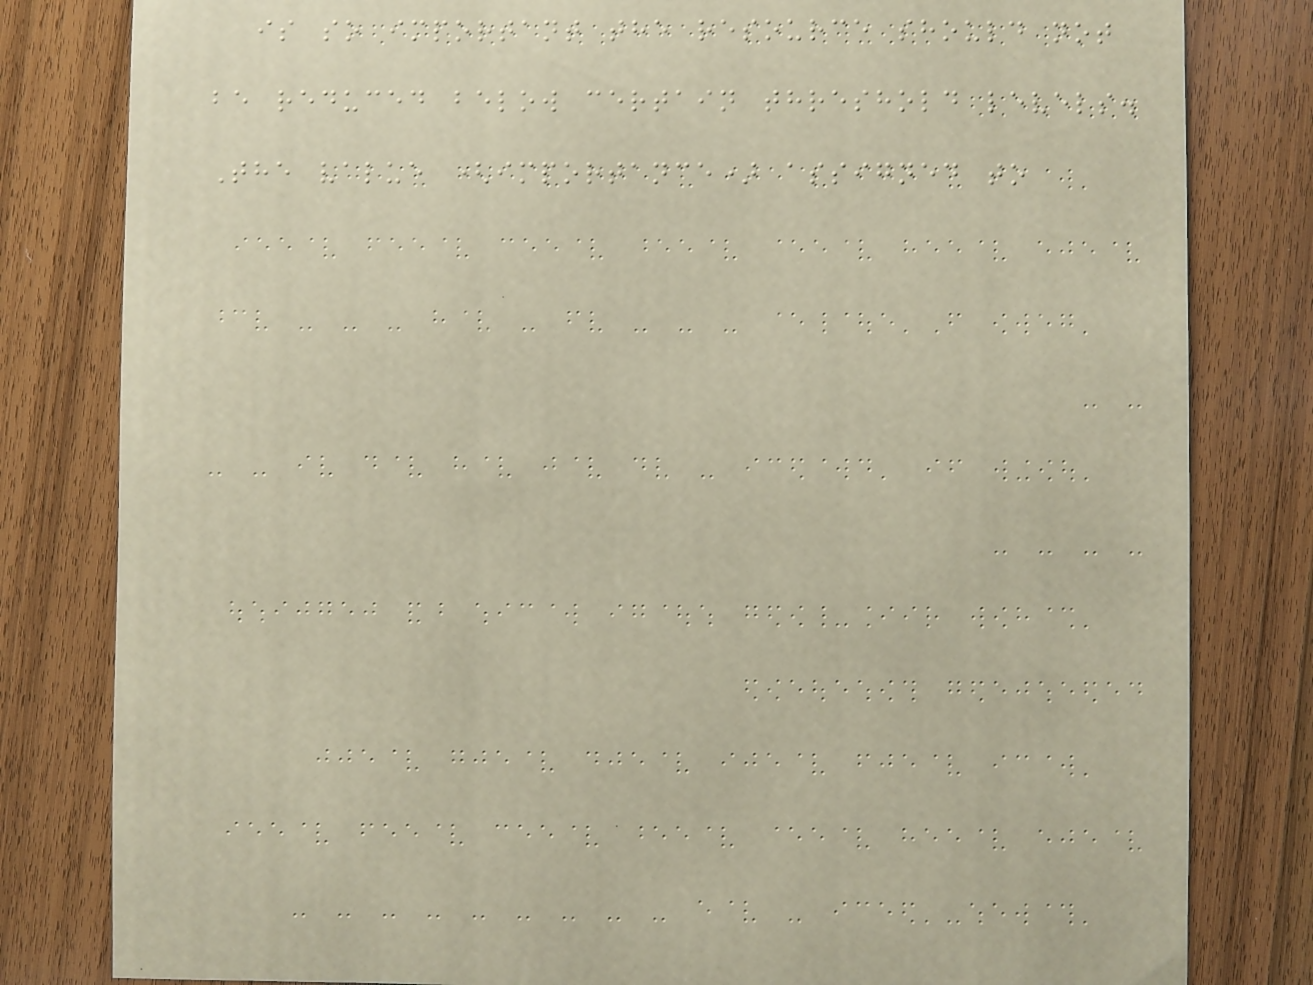is so important the resource should not
be reduced below certain threshold levels.
The value (importance) assigned to
